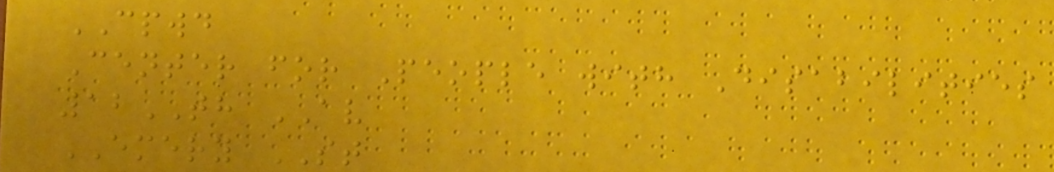CPWD
Center for People with Disabilities
12TH AV
EMERY ST
